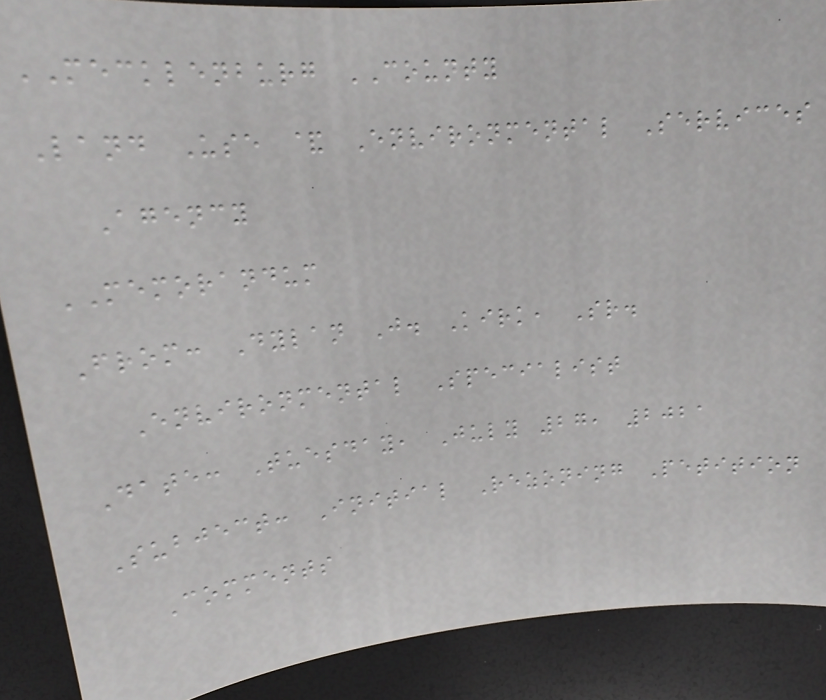MECKLENBURG COUNTY
Land Use & Environmental Services
Agency
MEMORANDUM
From: Dylan J. Kirk, Sr.
Environmental Specialist
Date: Tuesday, July 27, 2021
Subject: Initial Rezoning Petition
Comments
